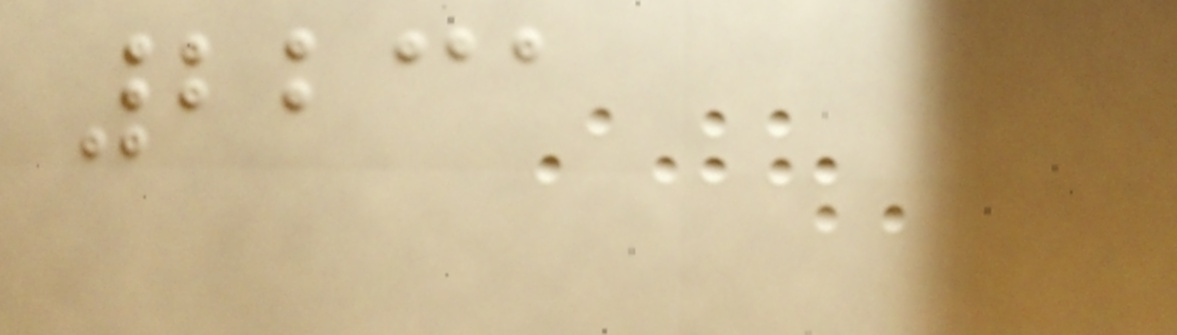2231
